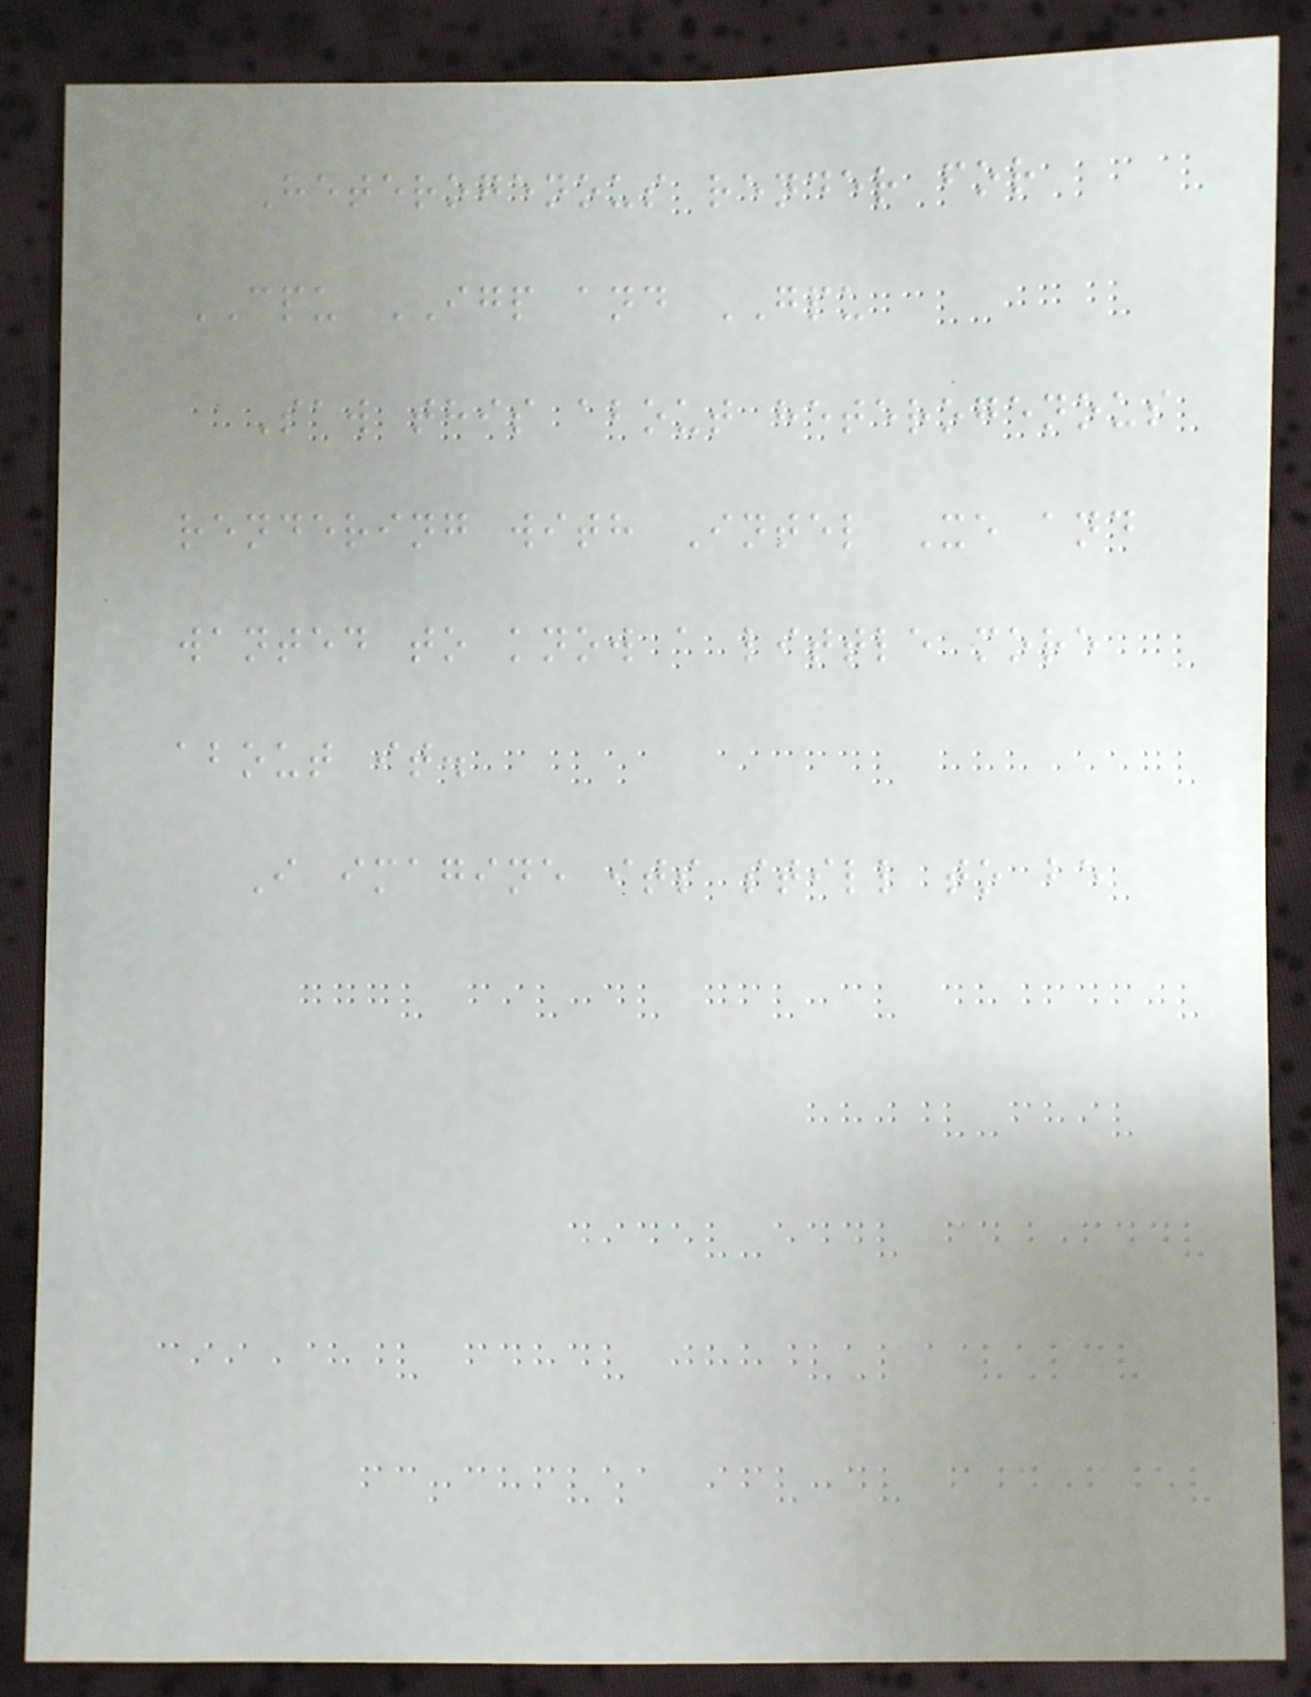Heterogenous render for
CPU IGP and GPU
Saw this about heterogenous
rendering with Intel Xe and
wanted to know a little more
about it.
I imagine its still to be
